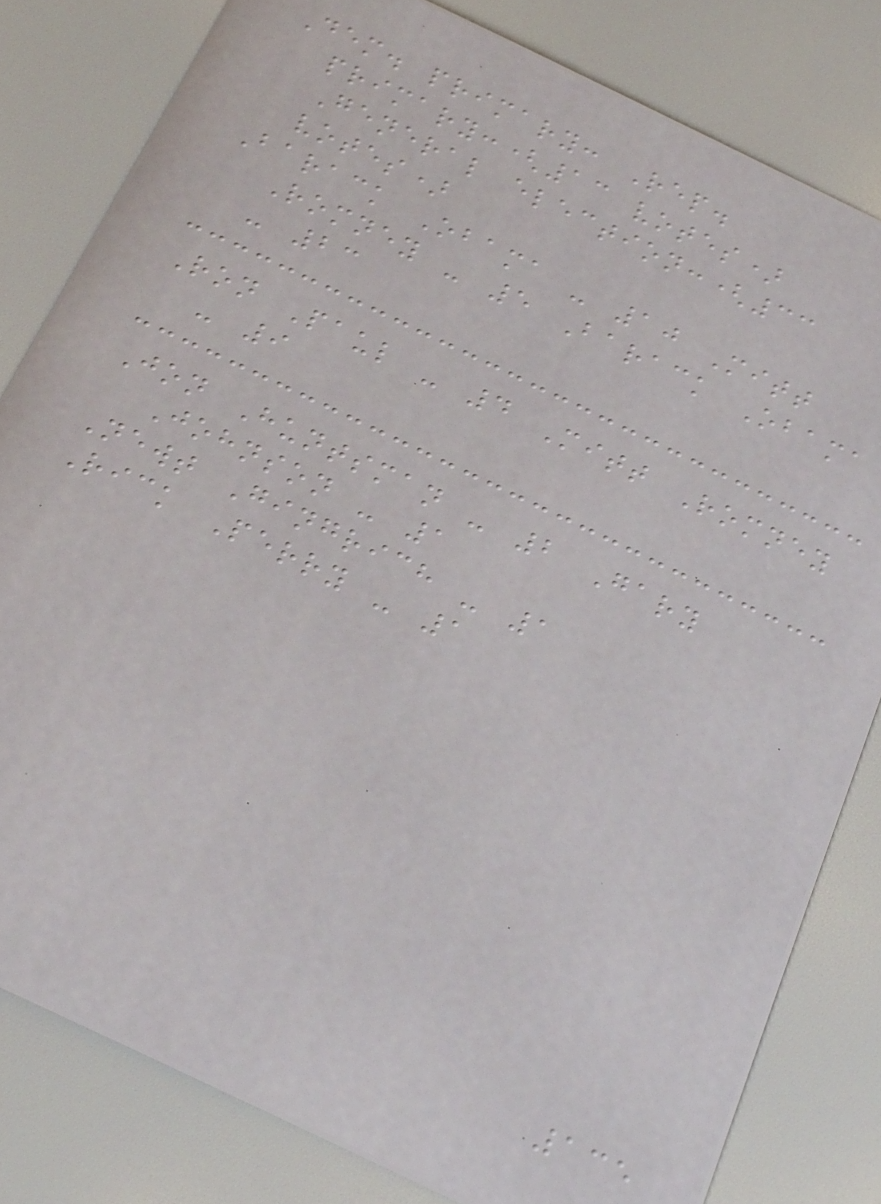Dem. primary: Rep.
primary:(13 votes)
General election:(33
votes)
Barack Obama - 10 Mitt
Romney - 5 Barack Obama
- 23
Ron Paul - 4 Mitt Romney
- 9
Jon Huntsman - 2 Gary
Johnson - 1
Newt Gingrich - 1
Rick Perry - 1
135
